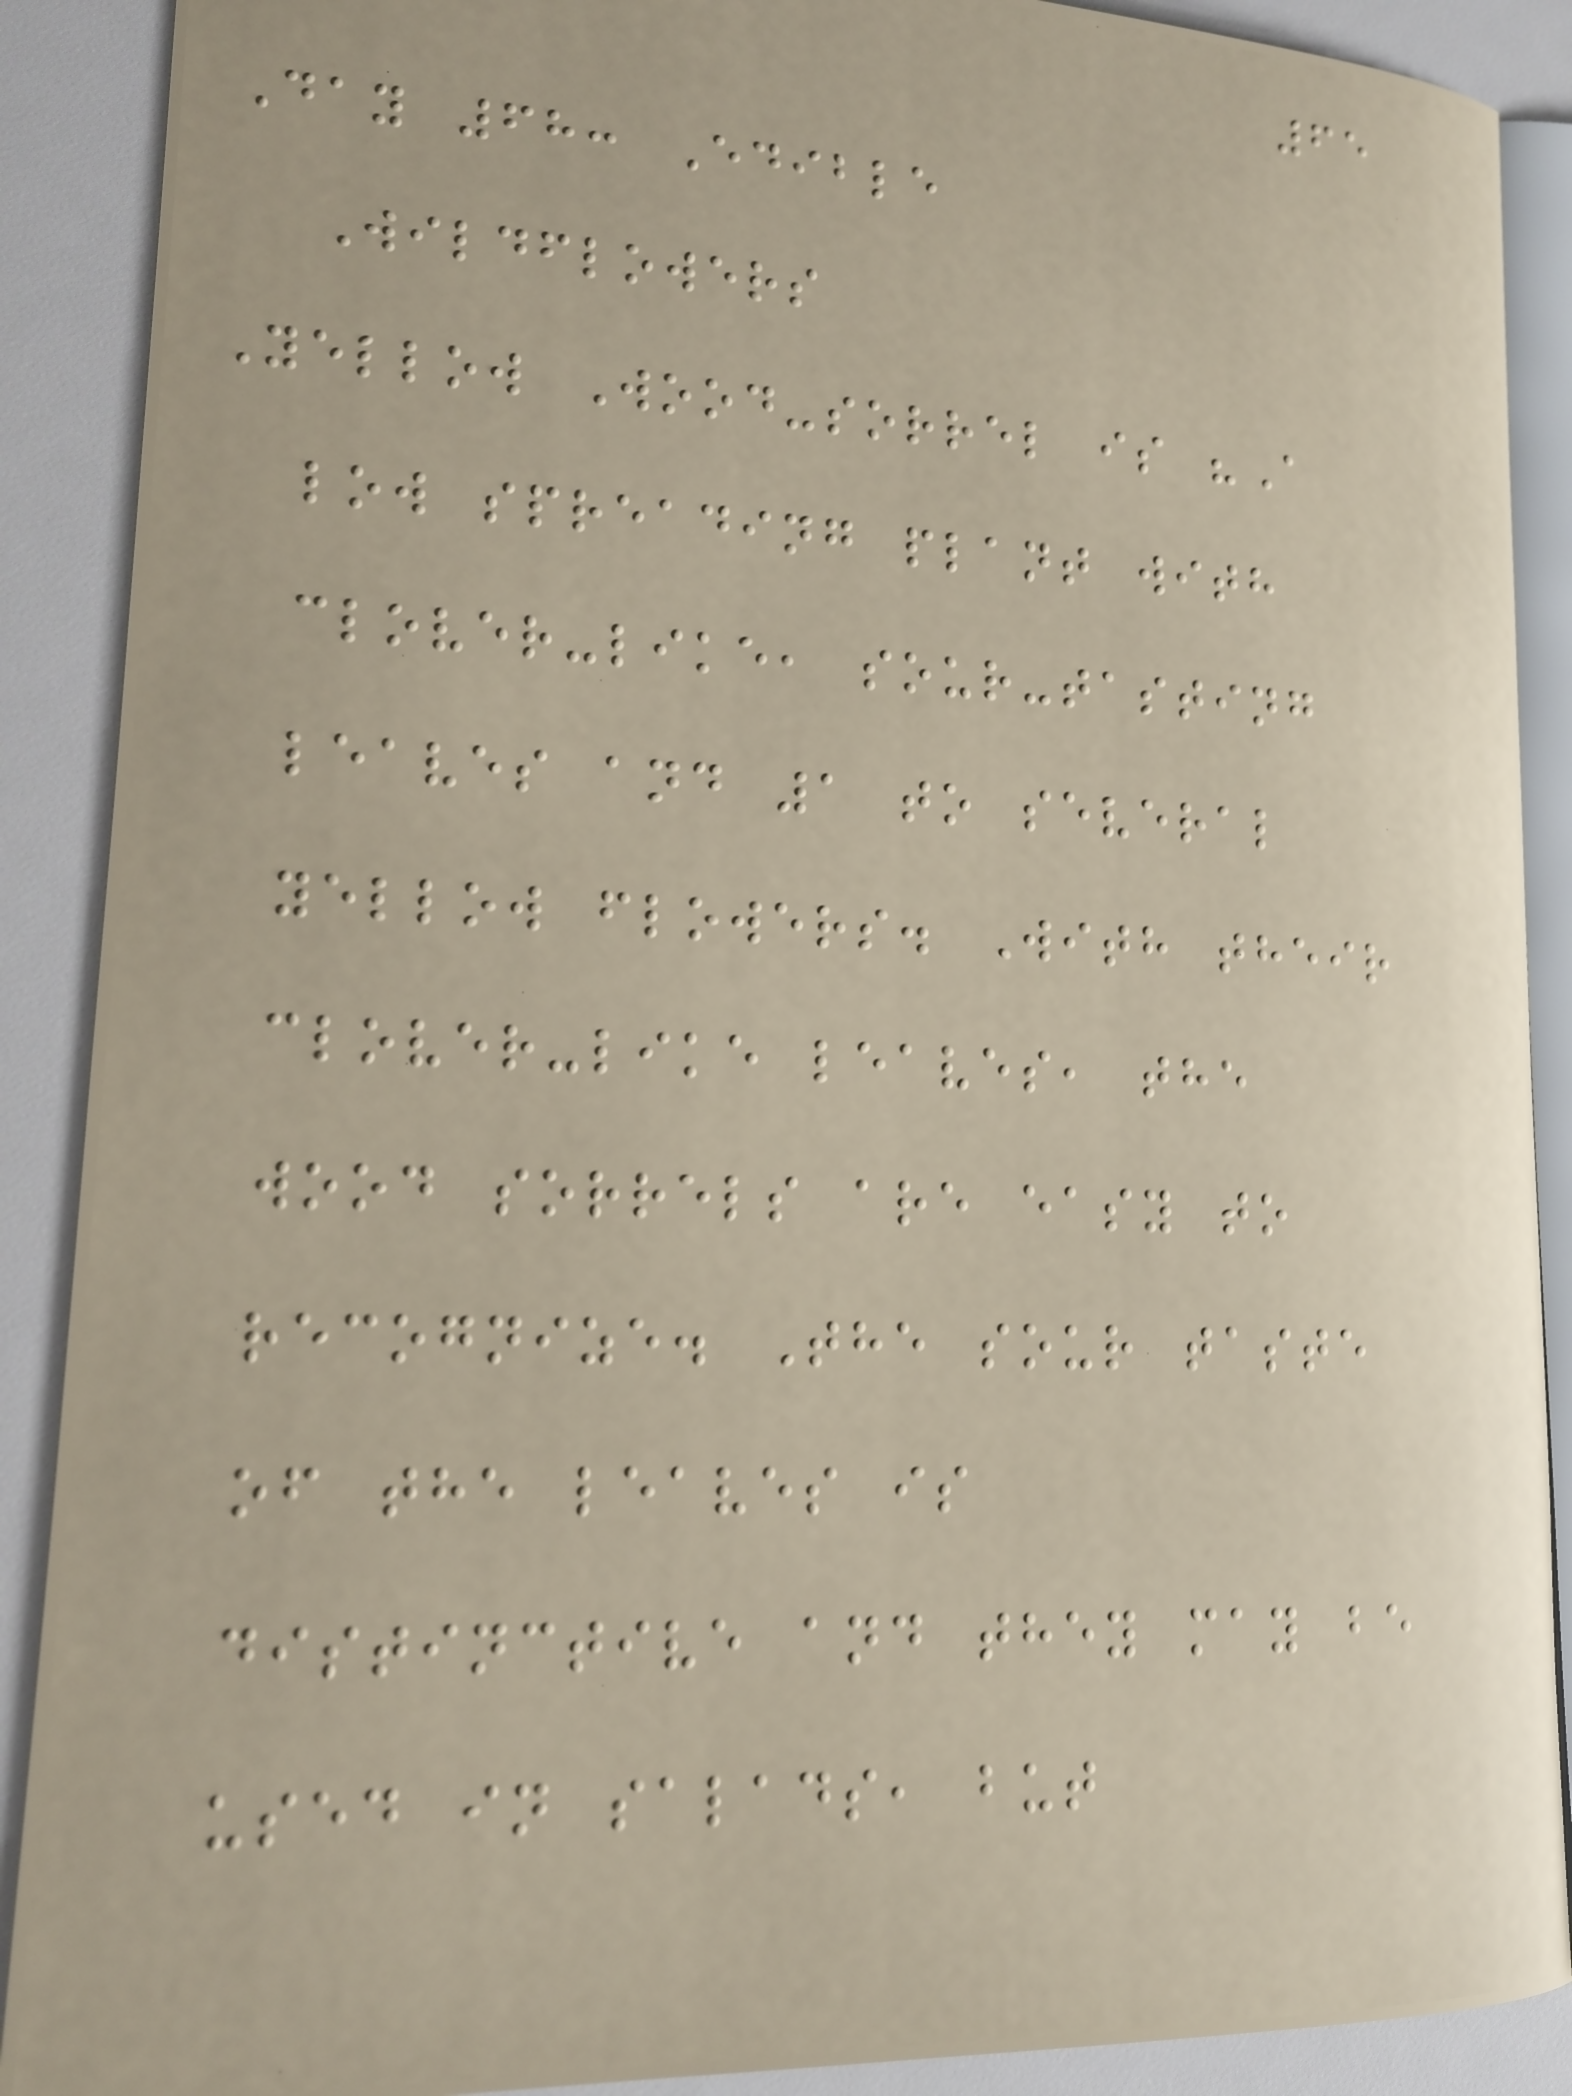65
Day 68: Edible
Wildflowers
Yellow Wood-sorrel is "A
low spreading plant with
clover-like, sour-tasting
leaves and 1 to several
yellow flowers. With their
clover-like leaves, the
wood sorrels are easy to
recognize. The sour taste
of the leaves is
distinctive and they may be
used in salads, but
